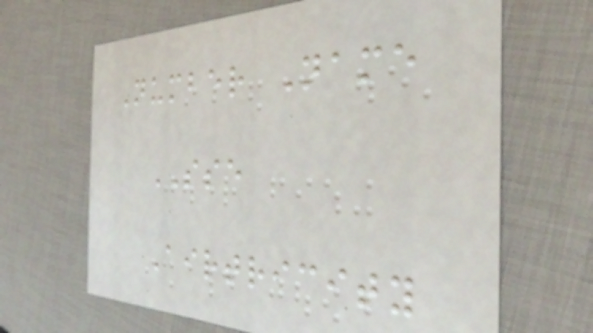Number Name
SSE
Airtricity
